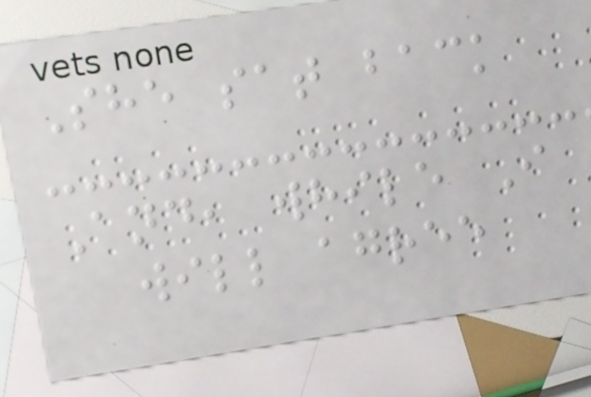She sat back
And, while I
will agree
